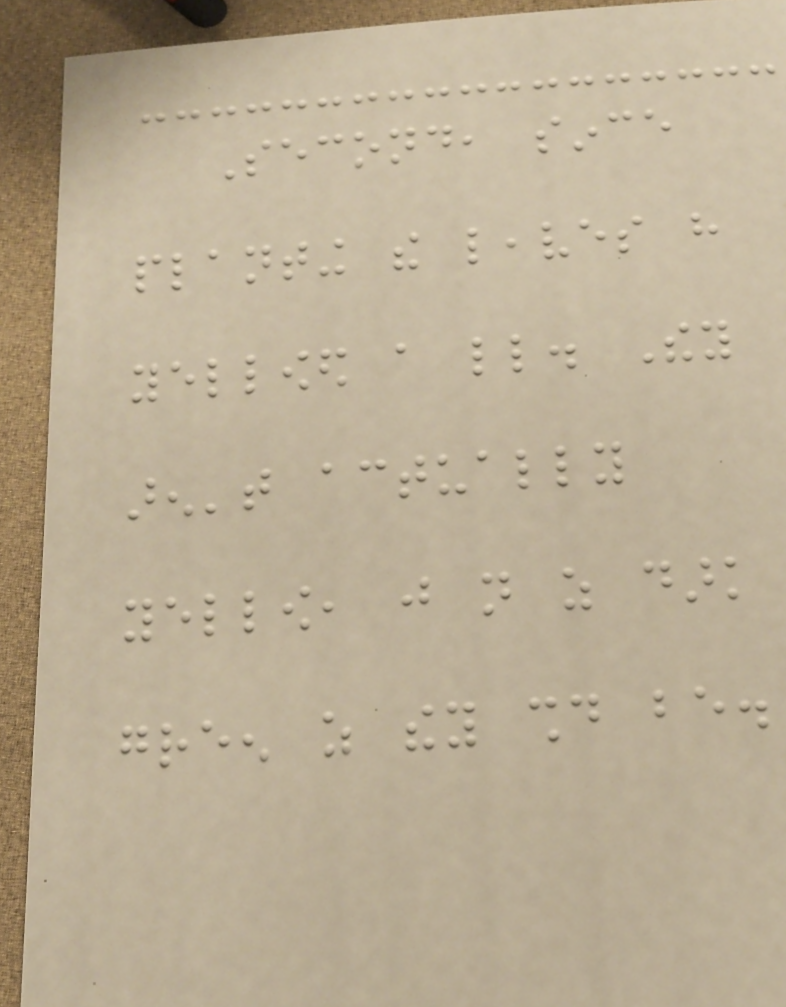Second, since
planting the leaves have
yellowed a little. They
aren't actually
yellow, just not as dark
green as they should be.
